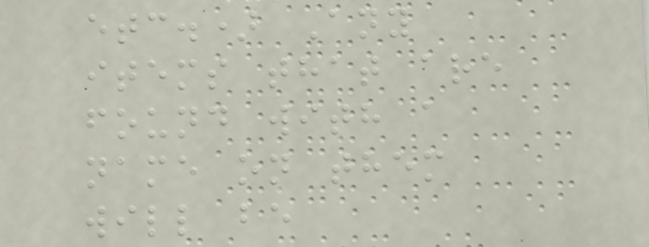etc.) Any
items that are
found with a
name on them
will be
